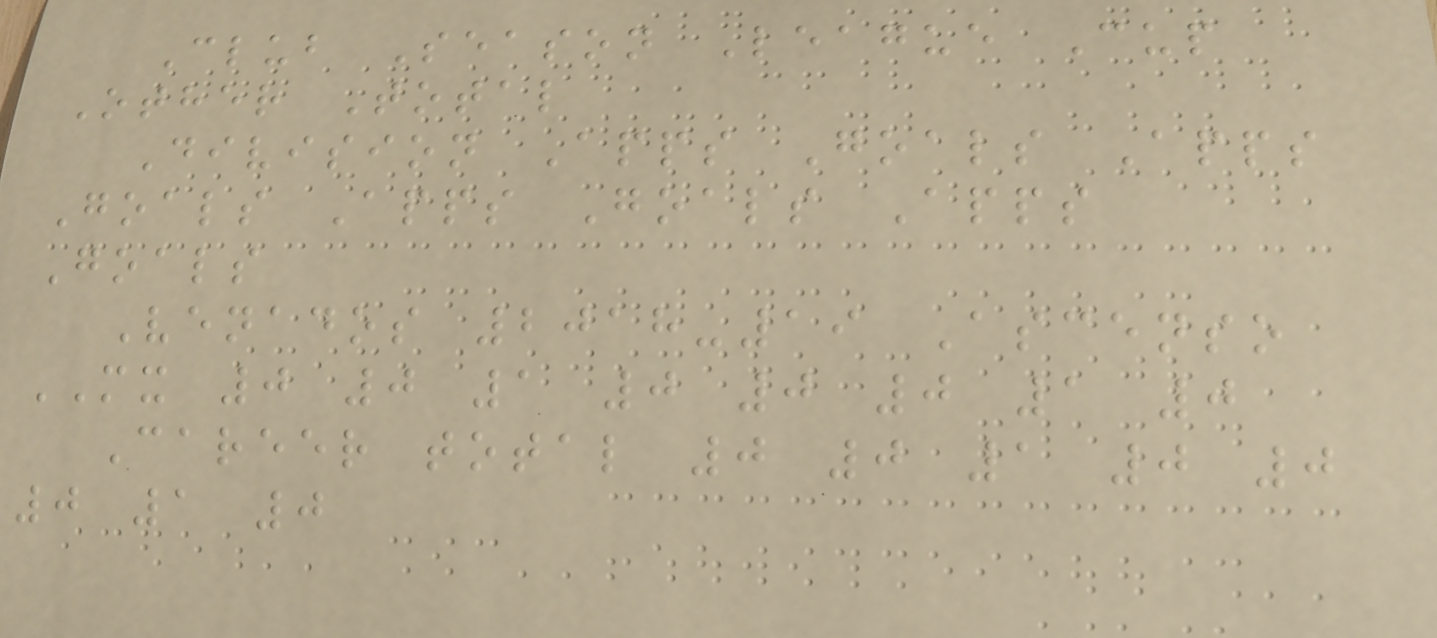Club Season League Cup
Other Total
Division Apps Goals Apps
Goals Apps Goals Apps
Goals
Venados 2018-19 Ascenso
MX 0 0 1 0 0 0 1 0
Career total 0 0 1 0 0
0 1 0
